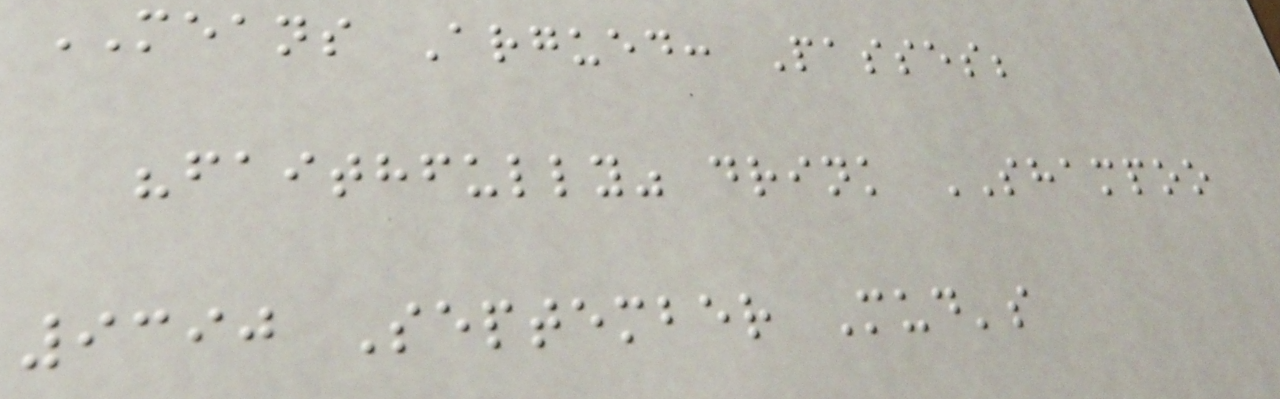MEANS Argued: Passes;
"faithfully" drink SHAMPOO
9390 September Mud's
